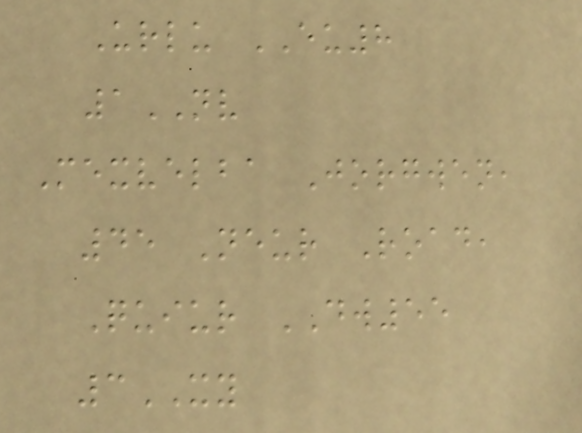Urlu EU8
1NV
Mexvelba Jorgwen,
45 Neur Road,
Quiur DW55
3XY
